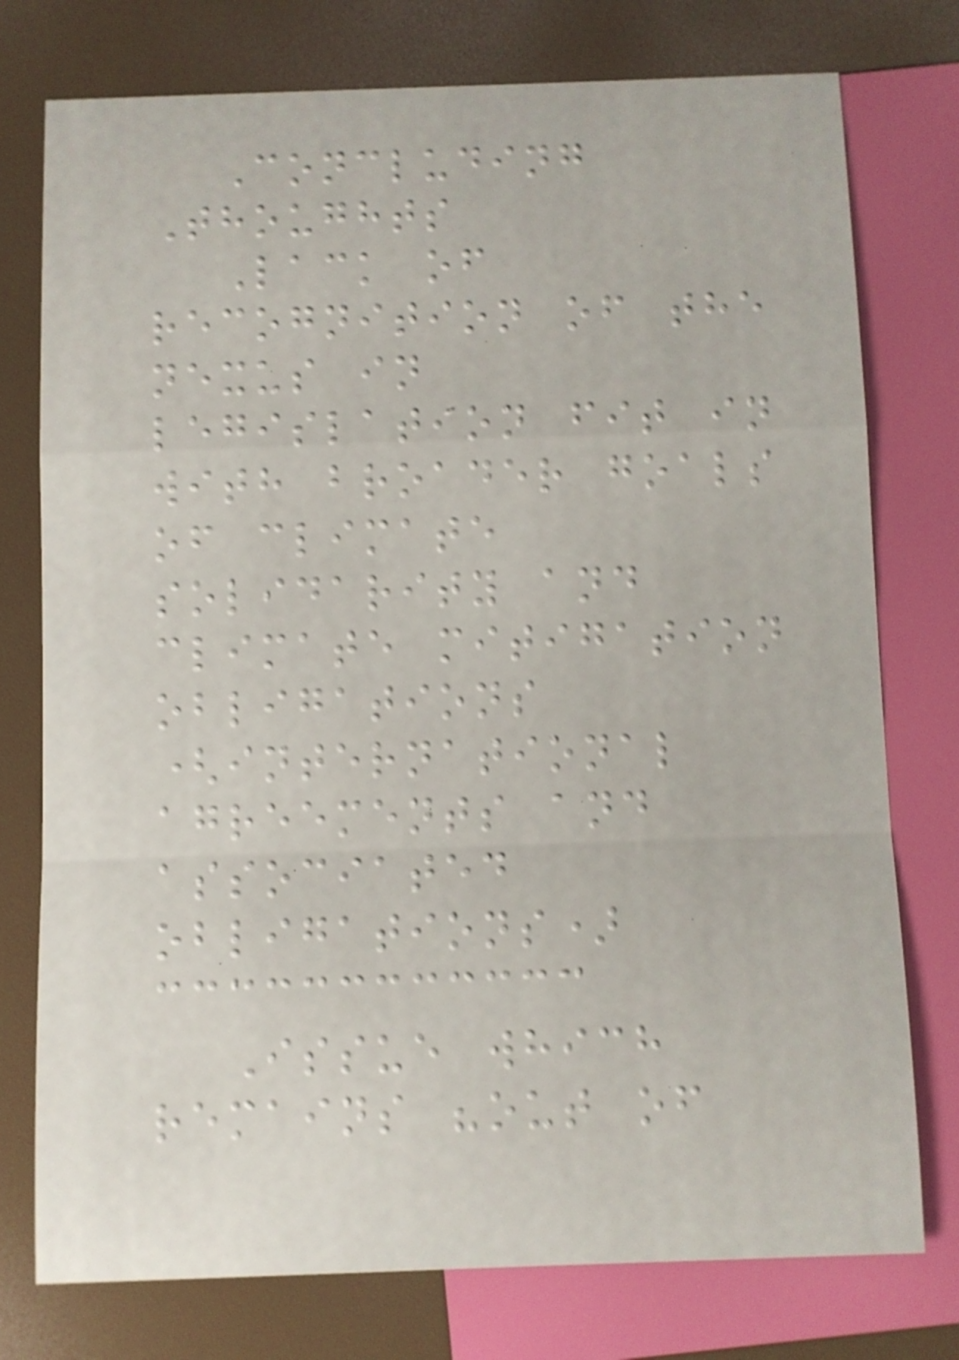Concluding
Thoughts
Lack of
recognition of the
nexus in
legislation fit in
with broader goals
of climate
solidarity and
climate mitigation
obligations
(international
agreements and
associated
obligations)
Issue which
remains "out of
